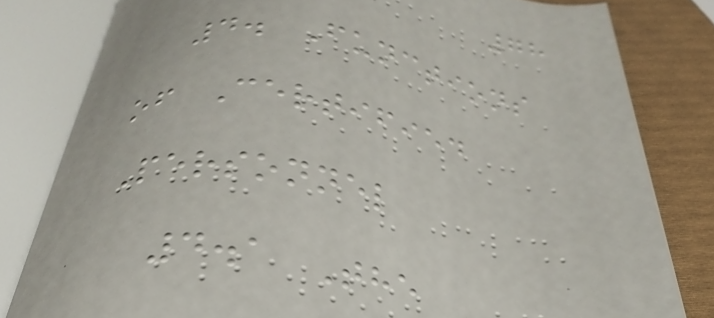78
4. Functions
of Certified
Personnel
4.1 The
